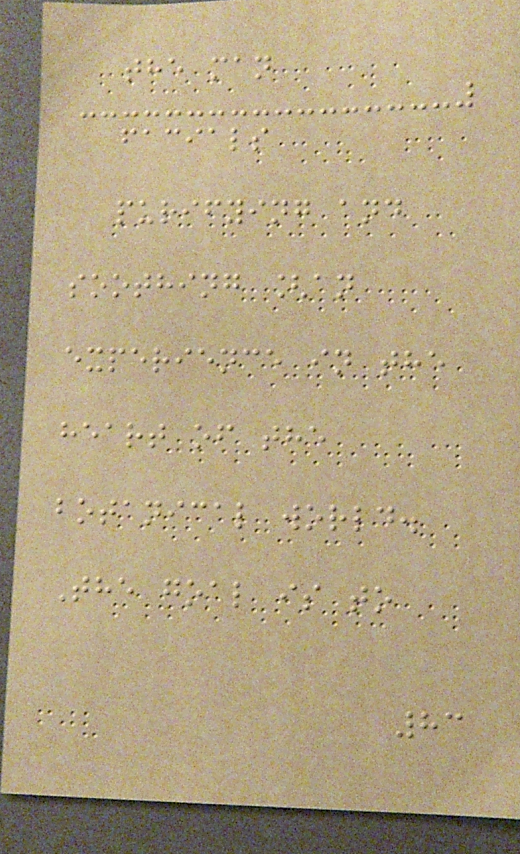the man
facials
purifying and
soothing [an
experience in the
heart of the
botanical world.
The goal is to
83
